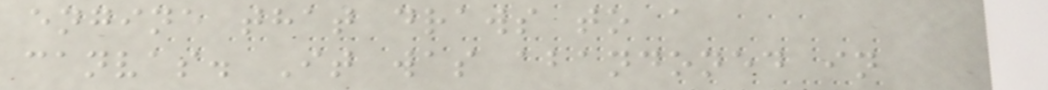engine that draws to a
canvas. It was abandoned in
